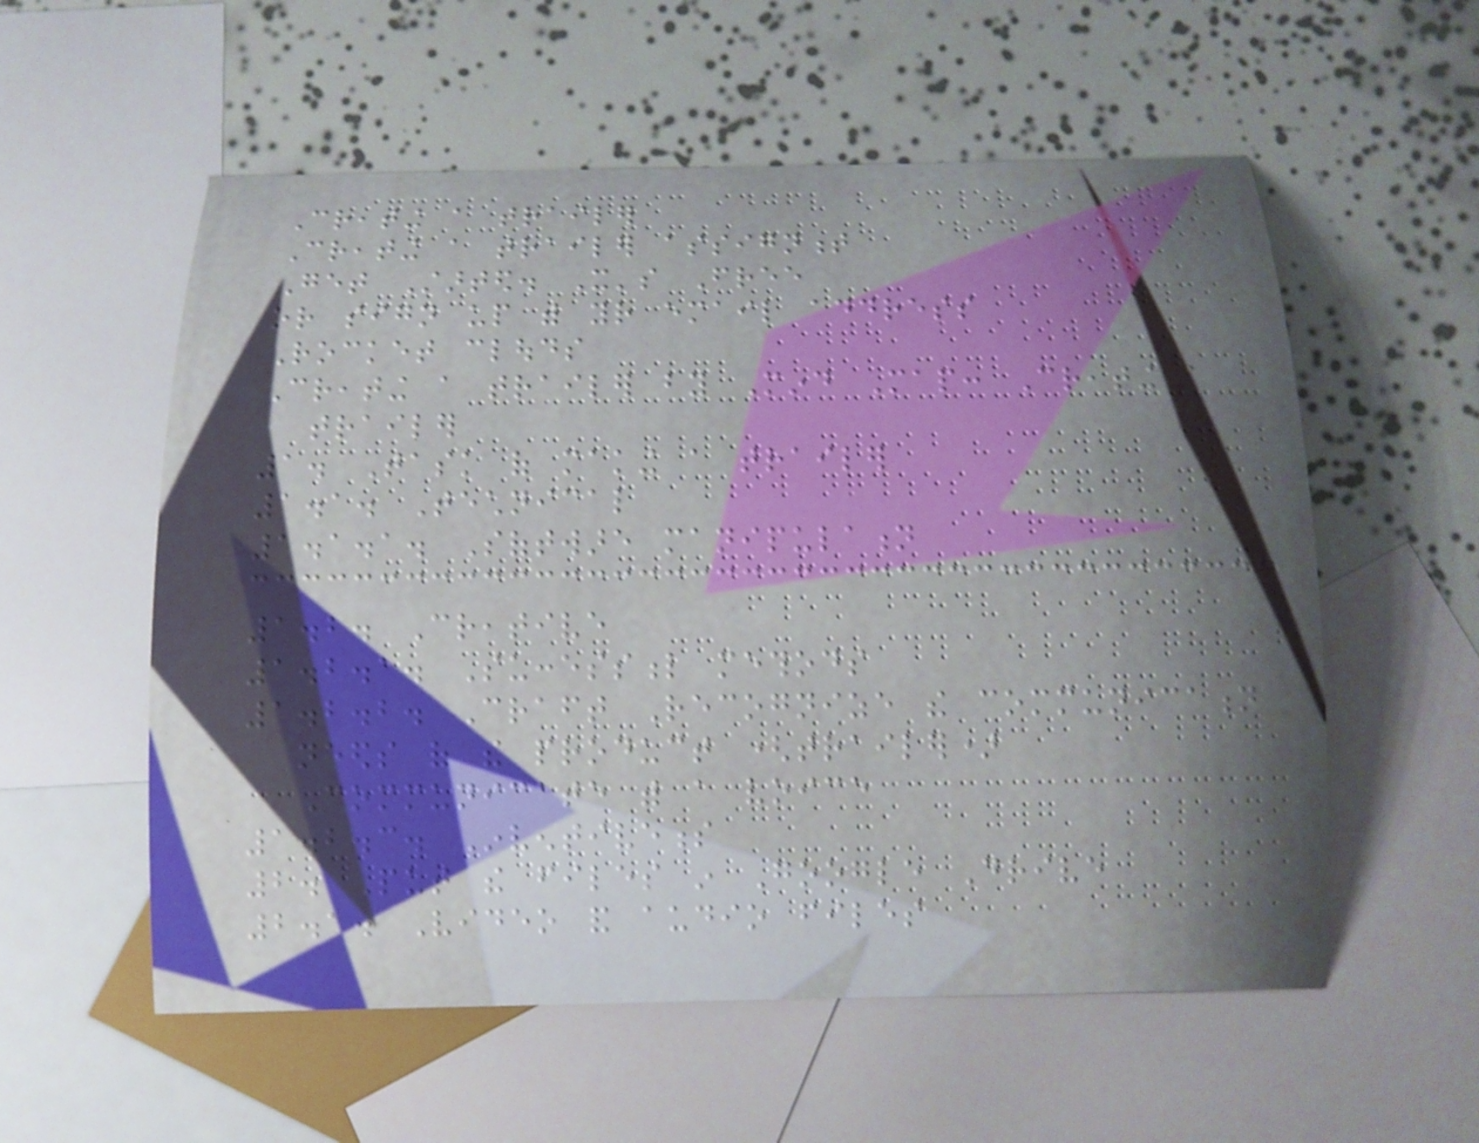Creating a trailer
Creating a trailer assignment
Get Started. It's Free
or sign up with your email address
Rocket clouds
Creating a trailer by Mind Map: Creating a
trailer
1. Task of making a trailer
1.1. Technical
1.1.1. Software manipulation
1.2. Creative
1.2.1. Successful methods
1.2.2. Craft Recognize the communication
needs of the product (trailer)
Communicate with a voice
1.2.3. Inventiveness
2. Put the files in Google Drive
2.1. Video and audio files
